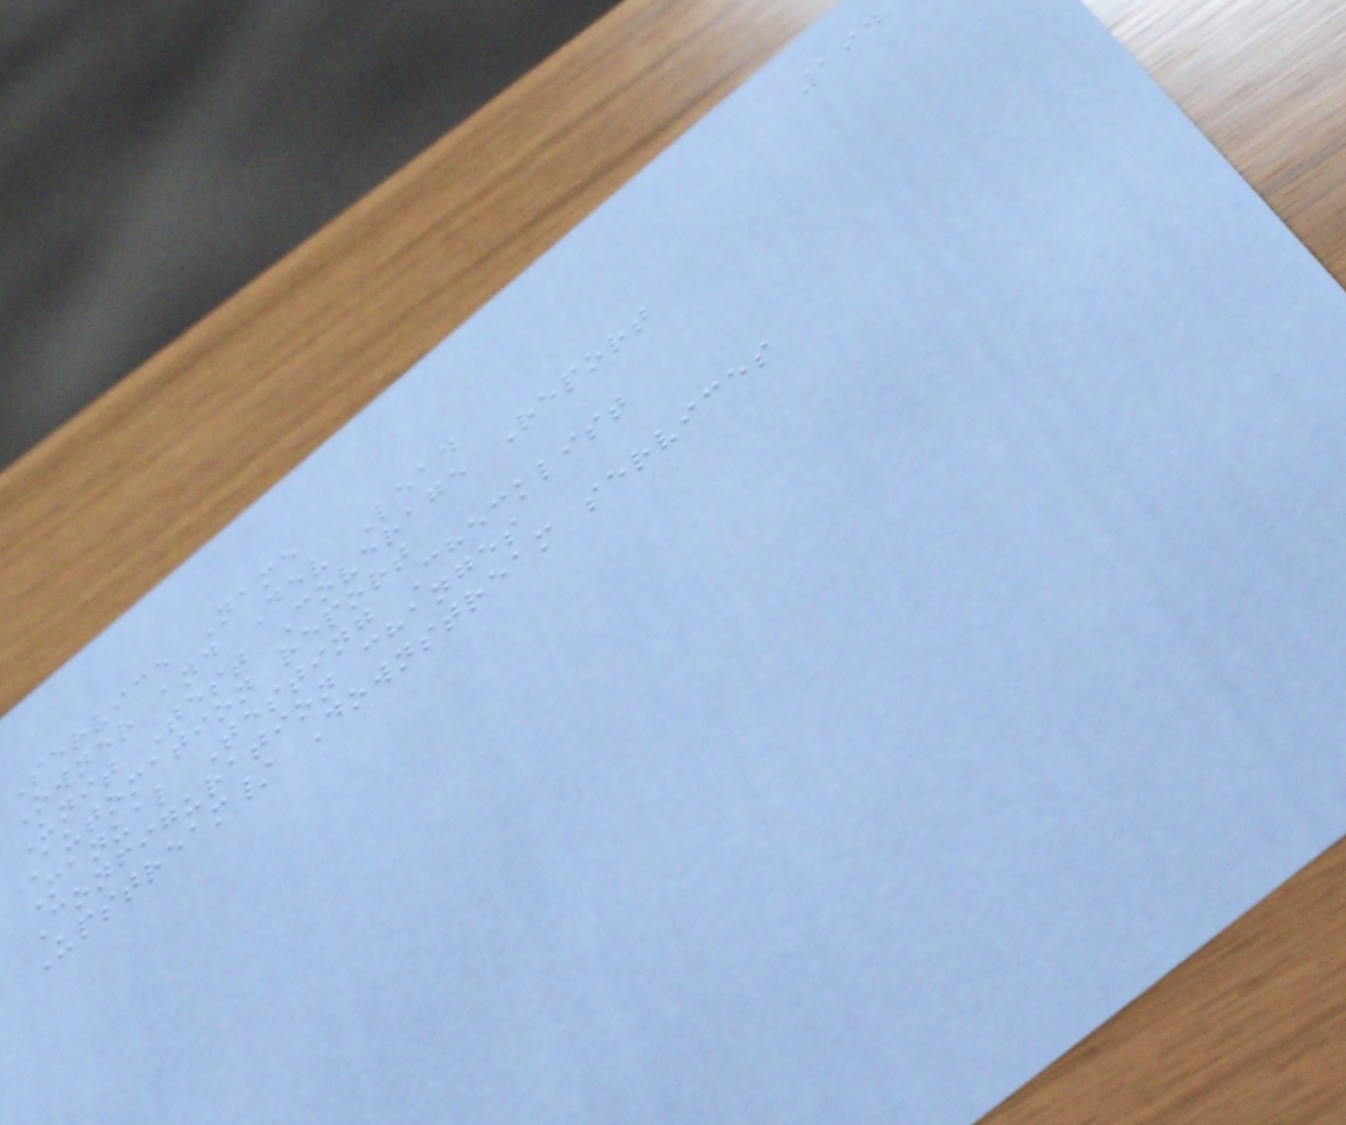194
Service Name
Owner and Dev Lead
Unit Test Coverage Report
Automation report
Manual Testing Checklist
Configuration changes
Upstream/ Downstream services
